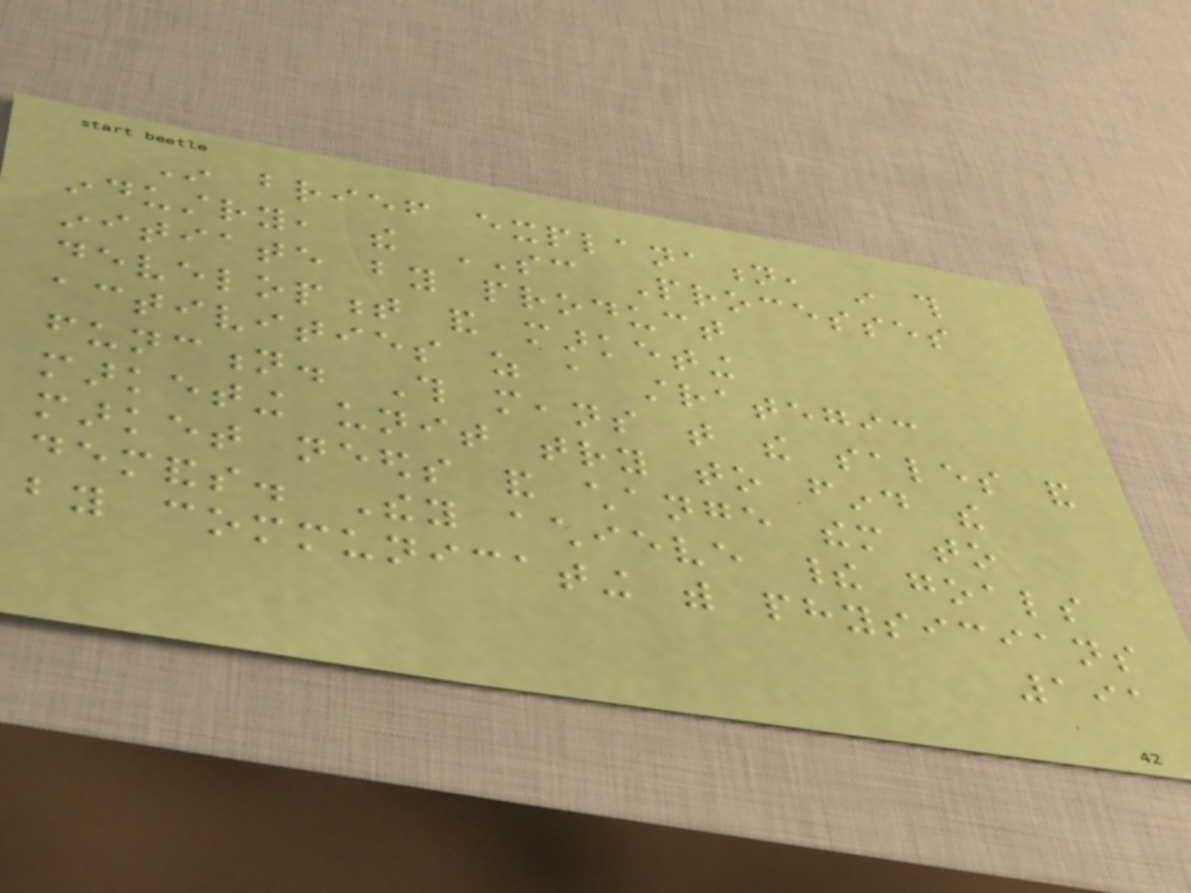In brief explanation, in this
industry, the SC Processes
initiate by product
development and marketing
activities as a strategic
function. This means that the sales and
marketing unit try to find the
market needs and change them to
demands. They achieve their goals
by communicating with physicians
191
